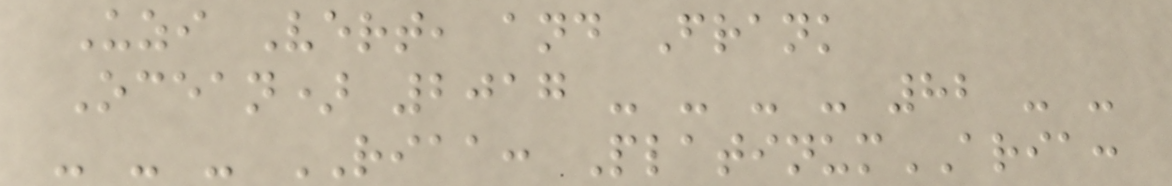Uzi Vert, and Frank
Ocean) 2017 - - - - 82 - -
- - - RIAA: PlatinumARIA:
